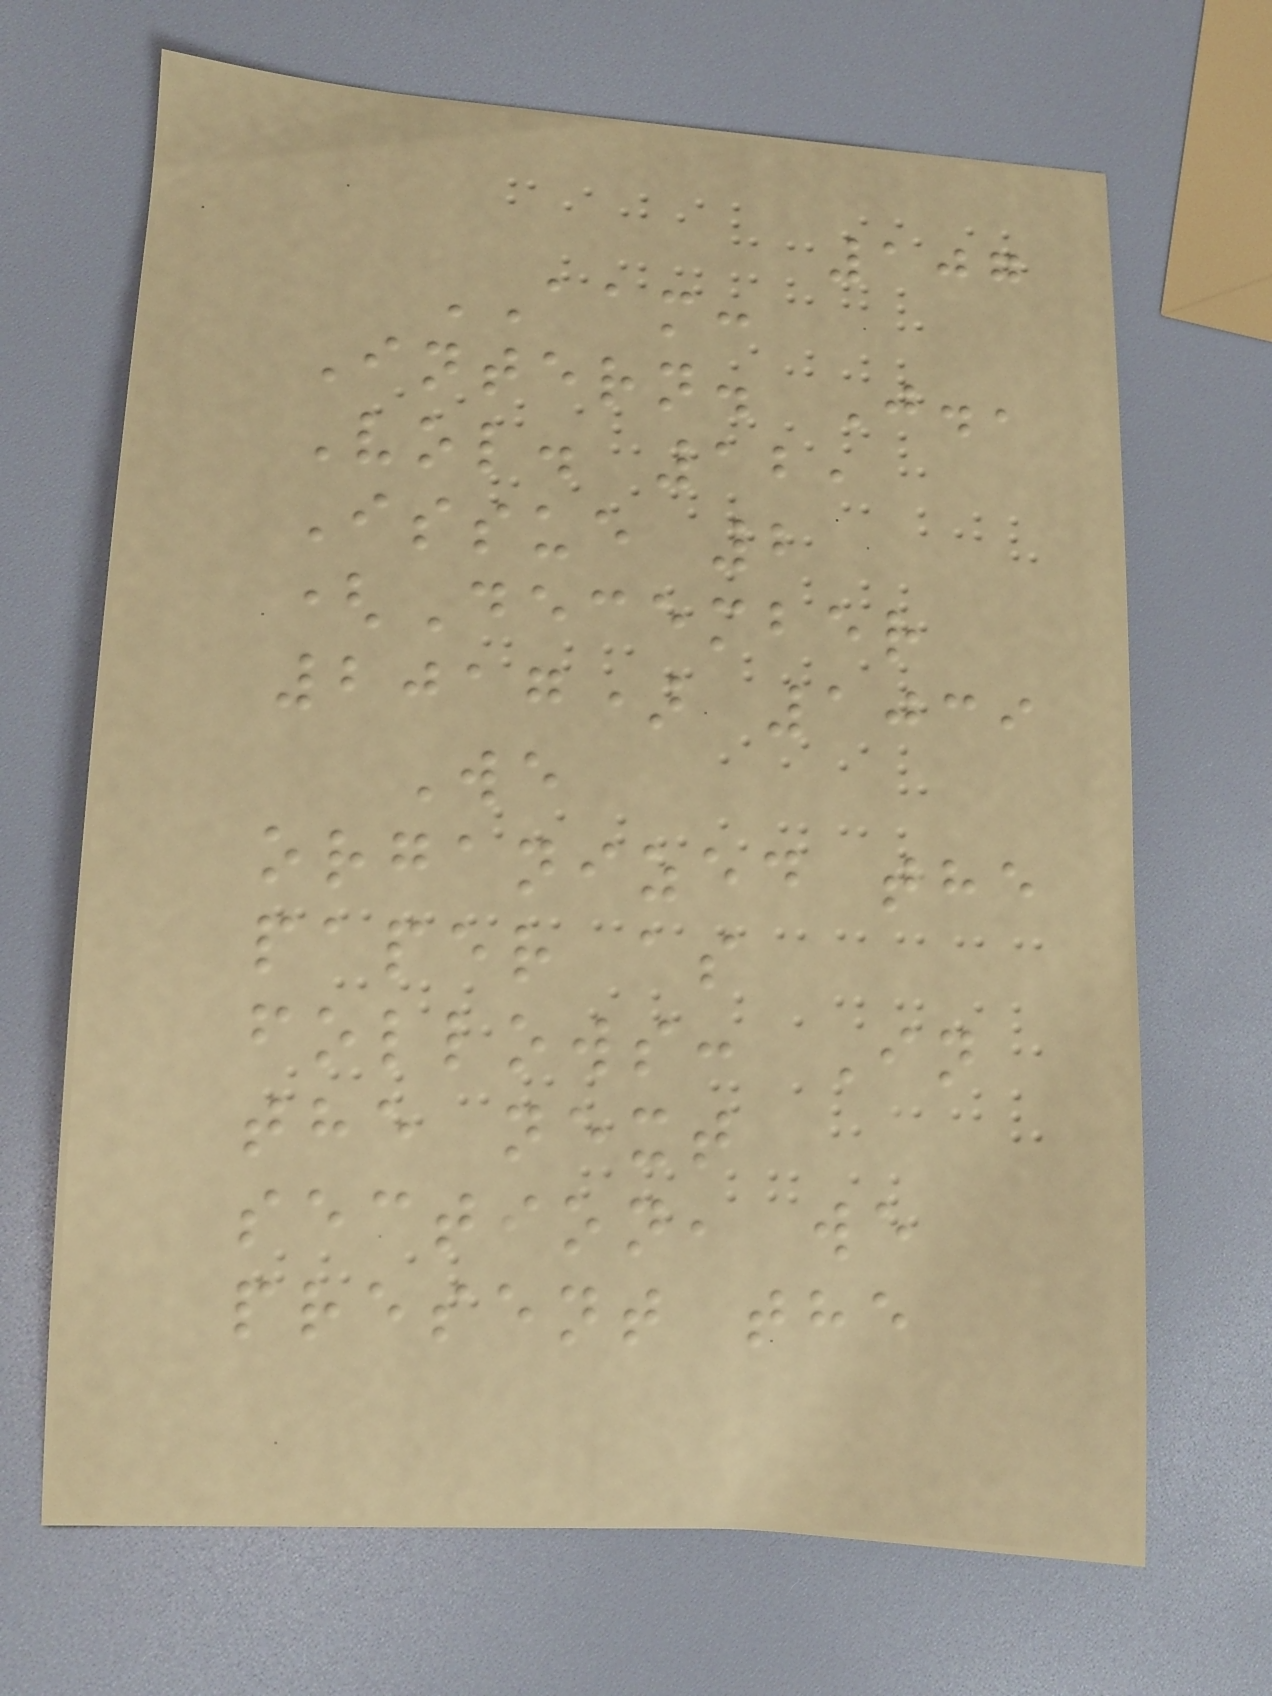107
AAM:
Intern. J.,
Vol. 12,
Issue 2
(December
2017) 1039
We
organized the
paper as
follows: In
the next
section, we
present the
